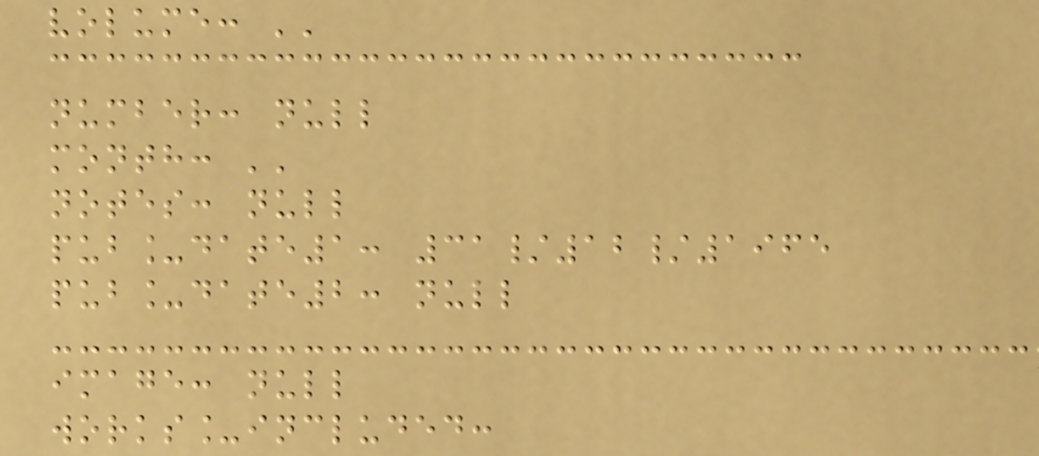volume: ''
number: null
month: ''
notes: null
pub_date1: 31/12/1965
pub_date2: null
image: null
works_included:
